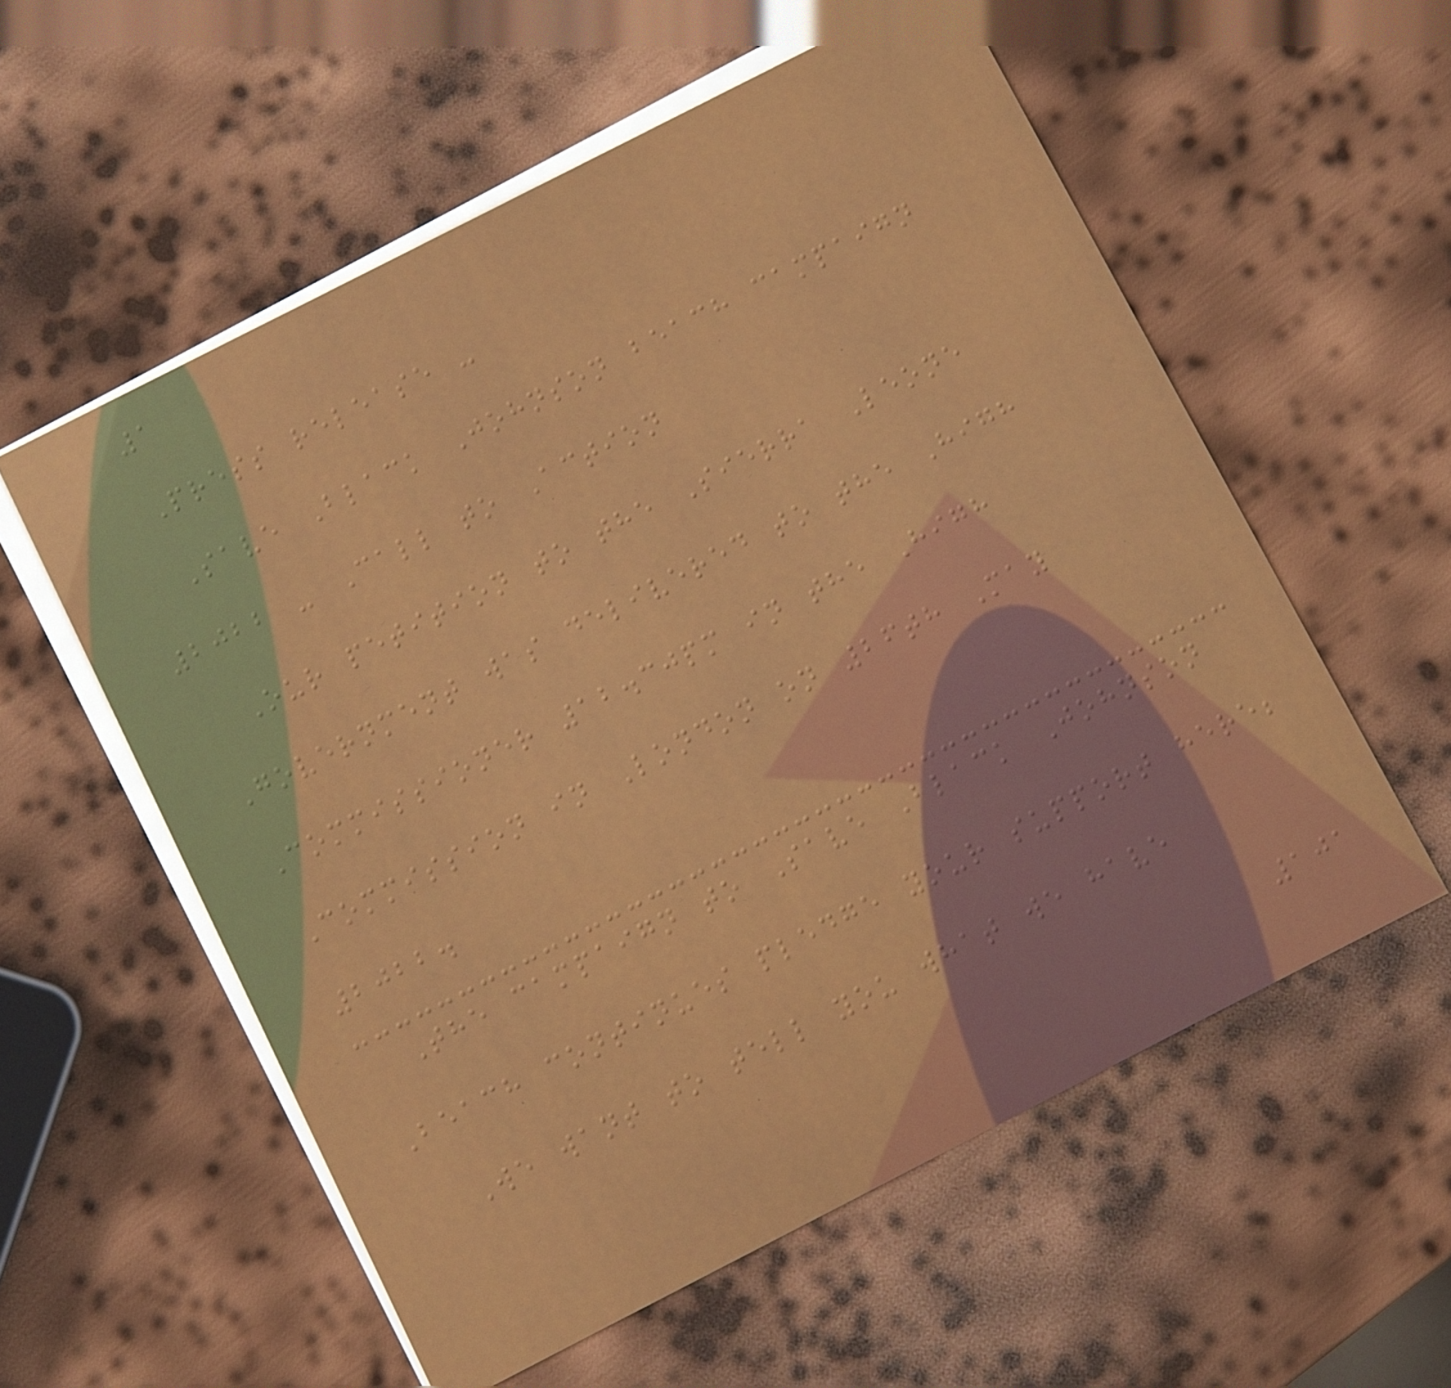1
Press release -
Save Black Johnson beach campaign
2022 - Call to Action
Our petition to the Sierra Leone
Government was delivered to the High
Commissioner 12.30pm in the High
Commission in London on 26th May
2022.
The campaign to Save Black Johnson
Beach continues pledge your support here;
We want to tell you what we have
101
